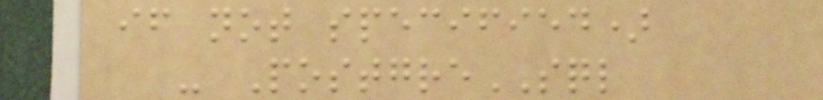if not specified)
- PostgreSQL
